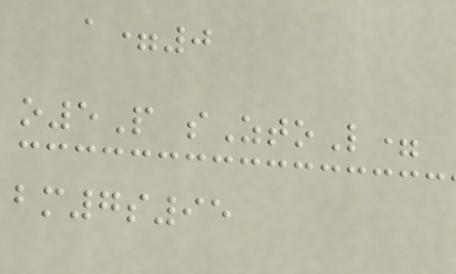a=0
o5P sZtoL=
bm7s95
